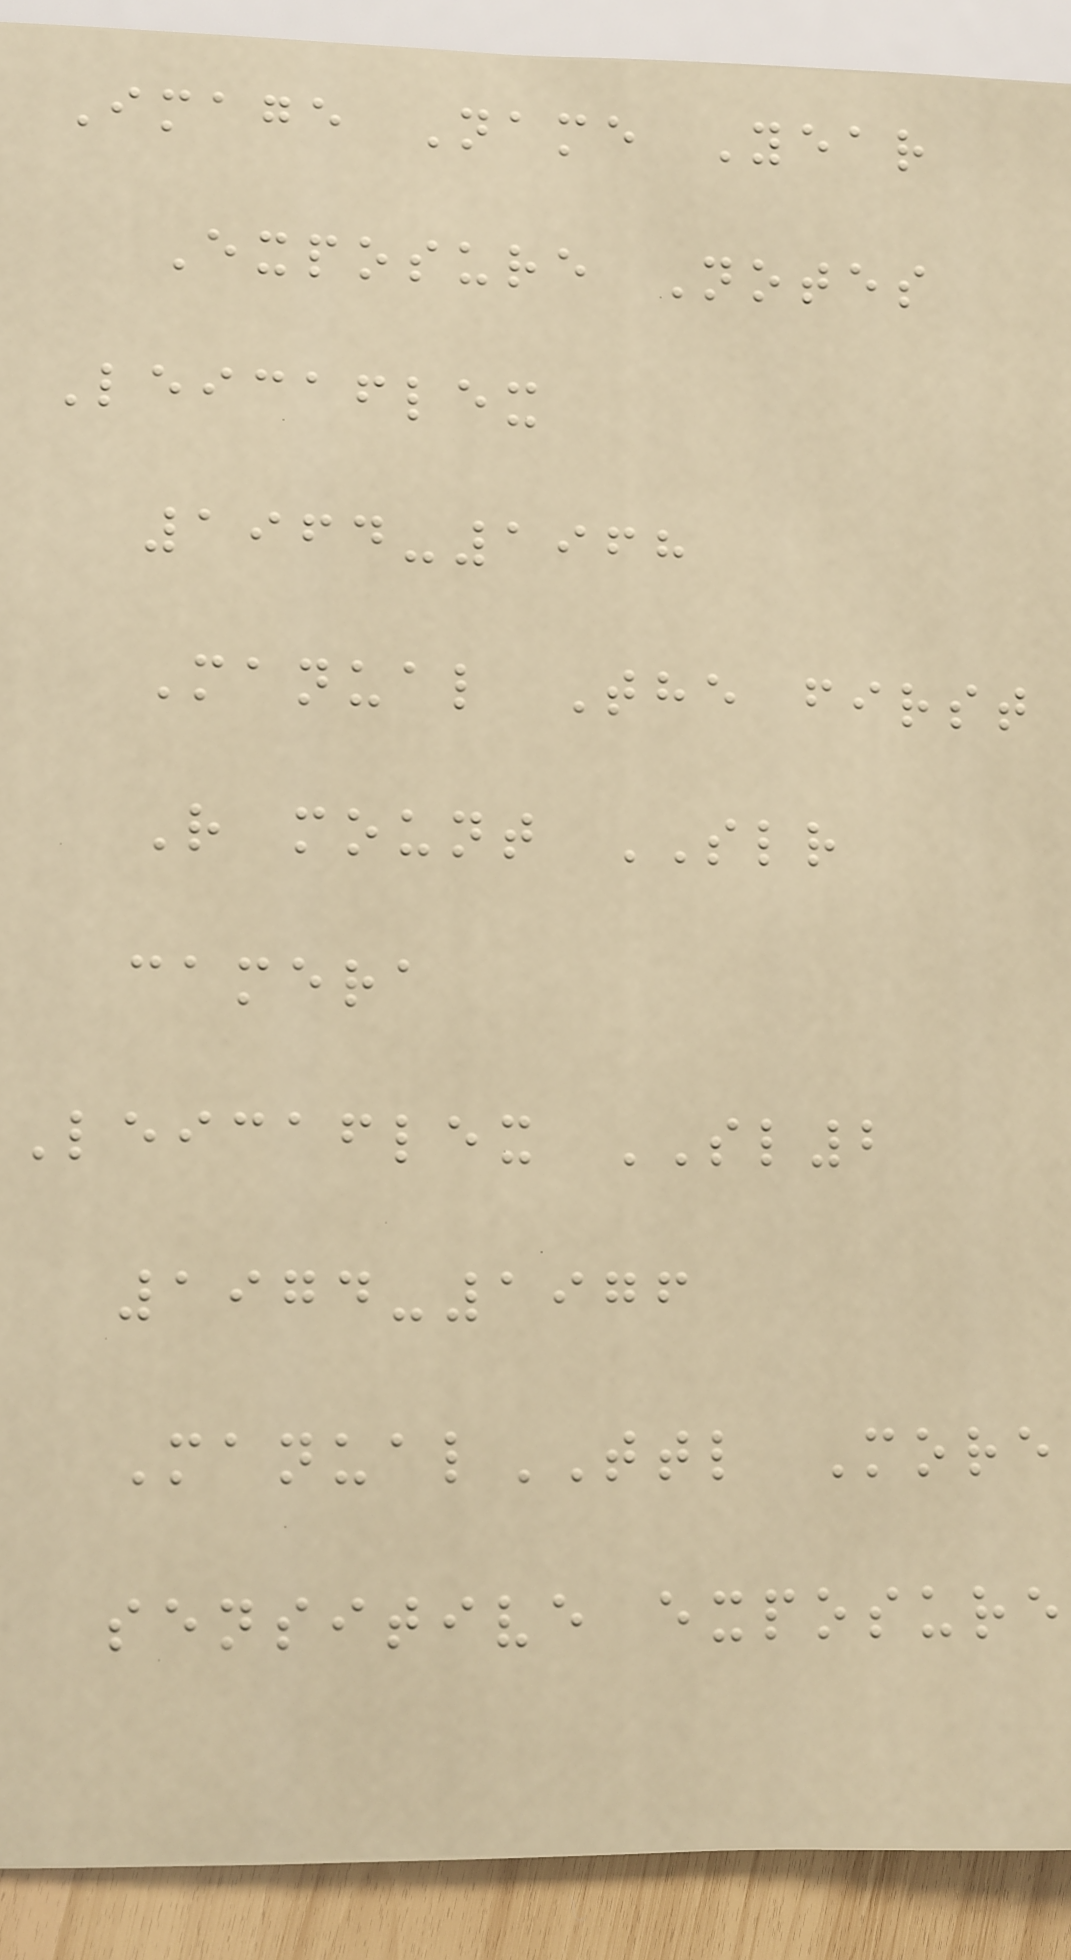Image Name Year
Exposure Notes
Leicaflex
1964-1968
Manual The first
R mount SLR
camera
Leicaflex SL2
1974-1976
ManualTTL More
sensitive exposure
